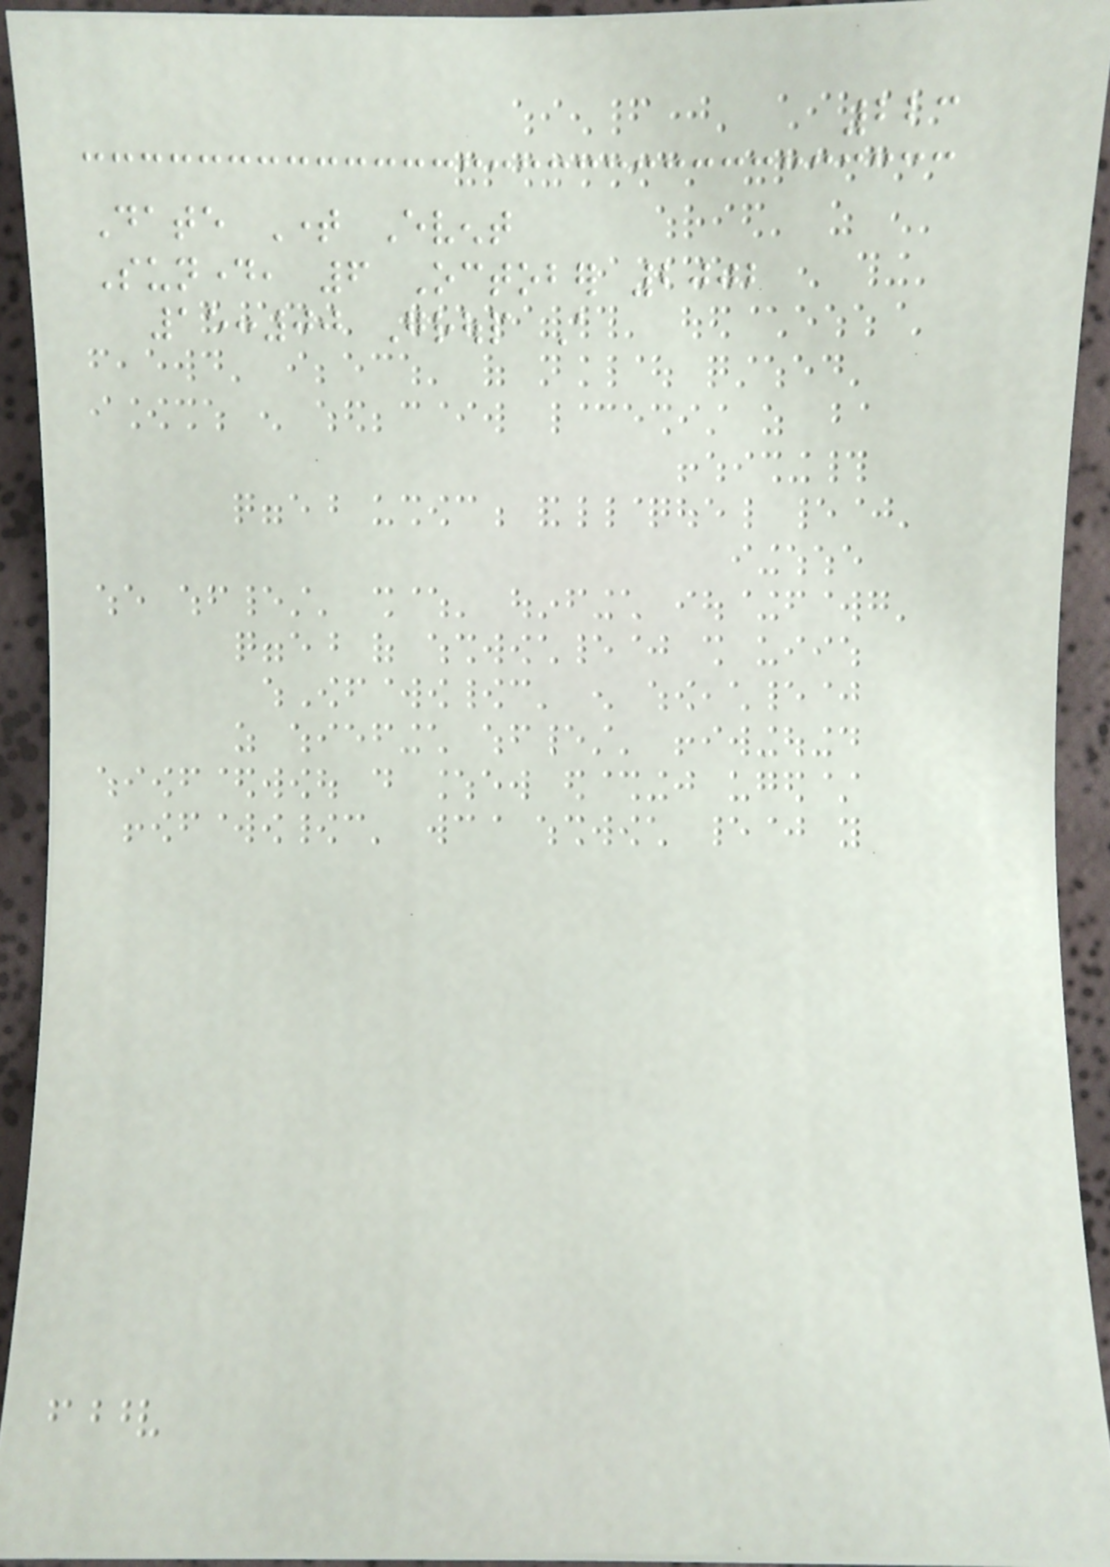223
Date Time Event
Sunday, 6 October 2002
15:00 Group A
